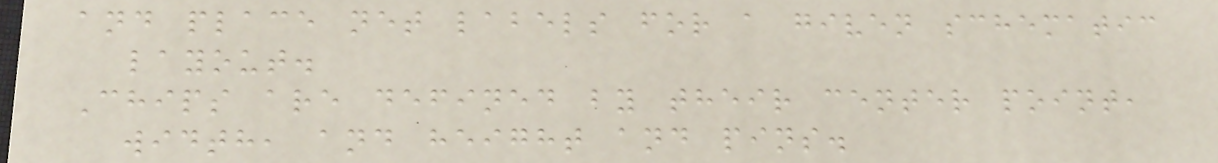and place net labels for a given schematic
layout.
Chips are defined by their center point,
width, and height and pins.
